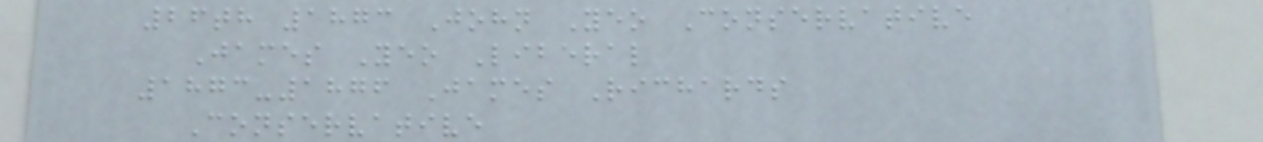26th 1873 John Yeo Conservative
James Yeo Liberal
1873-1876 James Richards
Conservative
